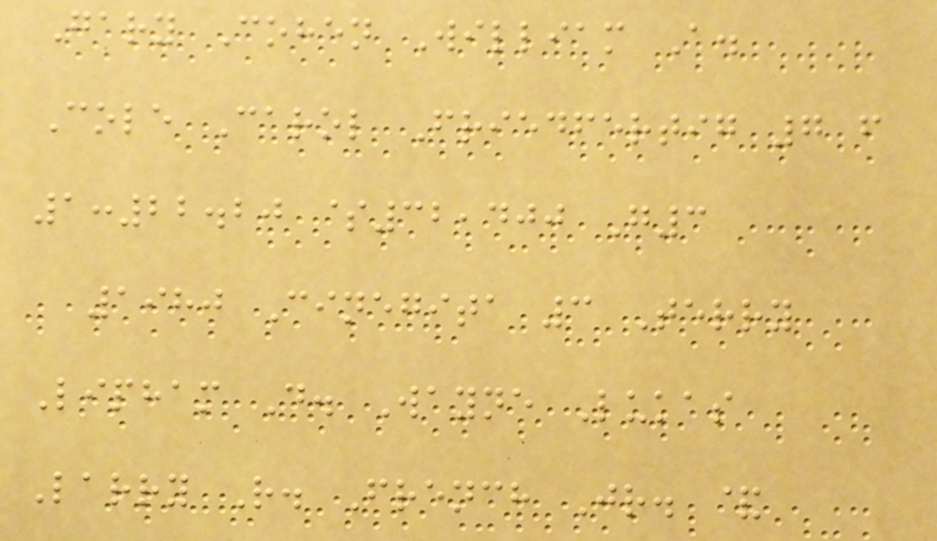Gary Cohen William A.
Cole Carol Friedfertig 7 f
1:22.20 $32,400 G3
1980 Cinegita 3 Terry
Lipham D. Wayne Lukas
Larry R. French Jr. &
